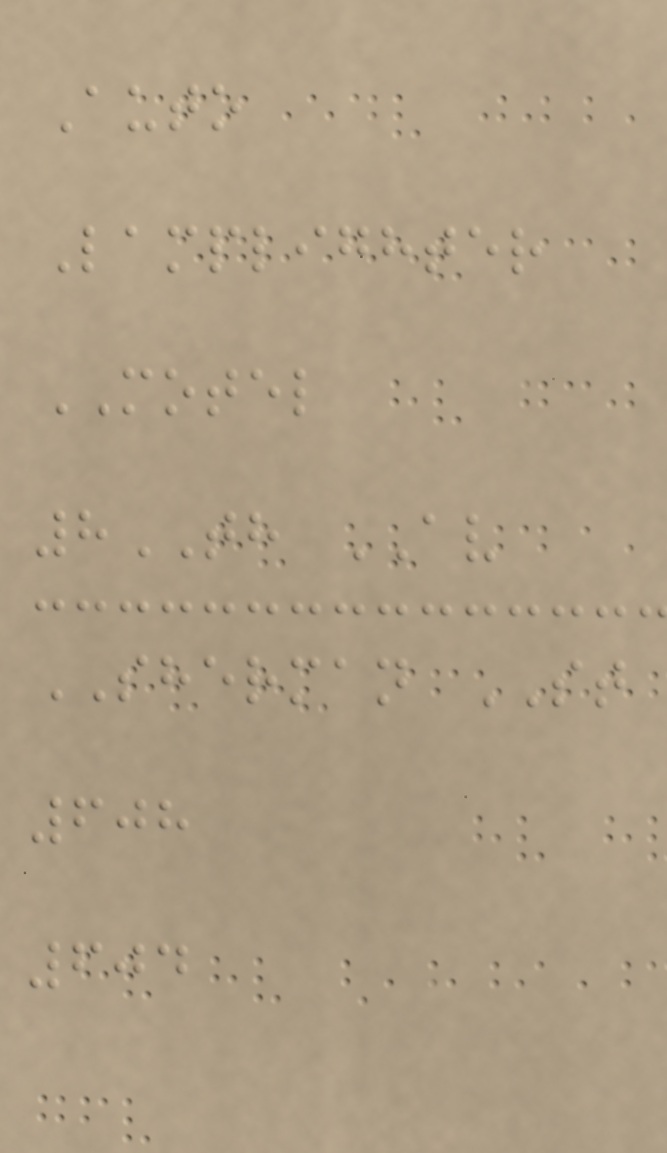Auto
Lamplighter
MOTEL
8TH AV
SHERMAN ST
608
604
